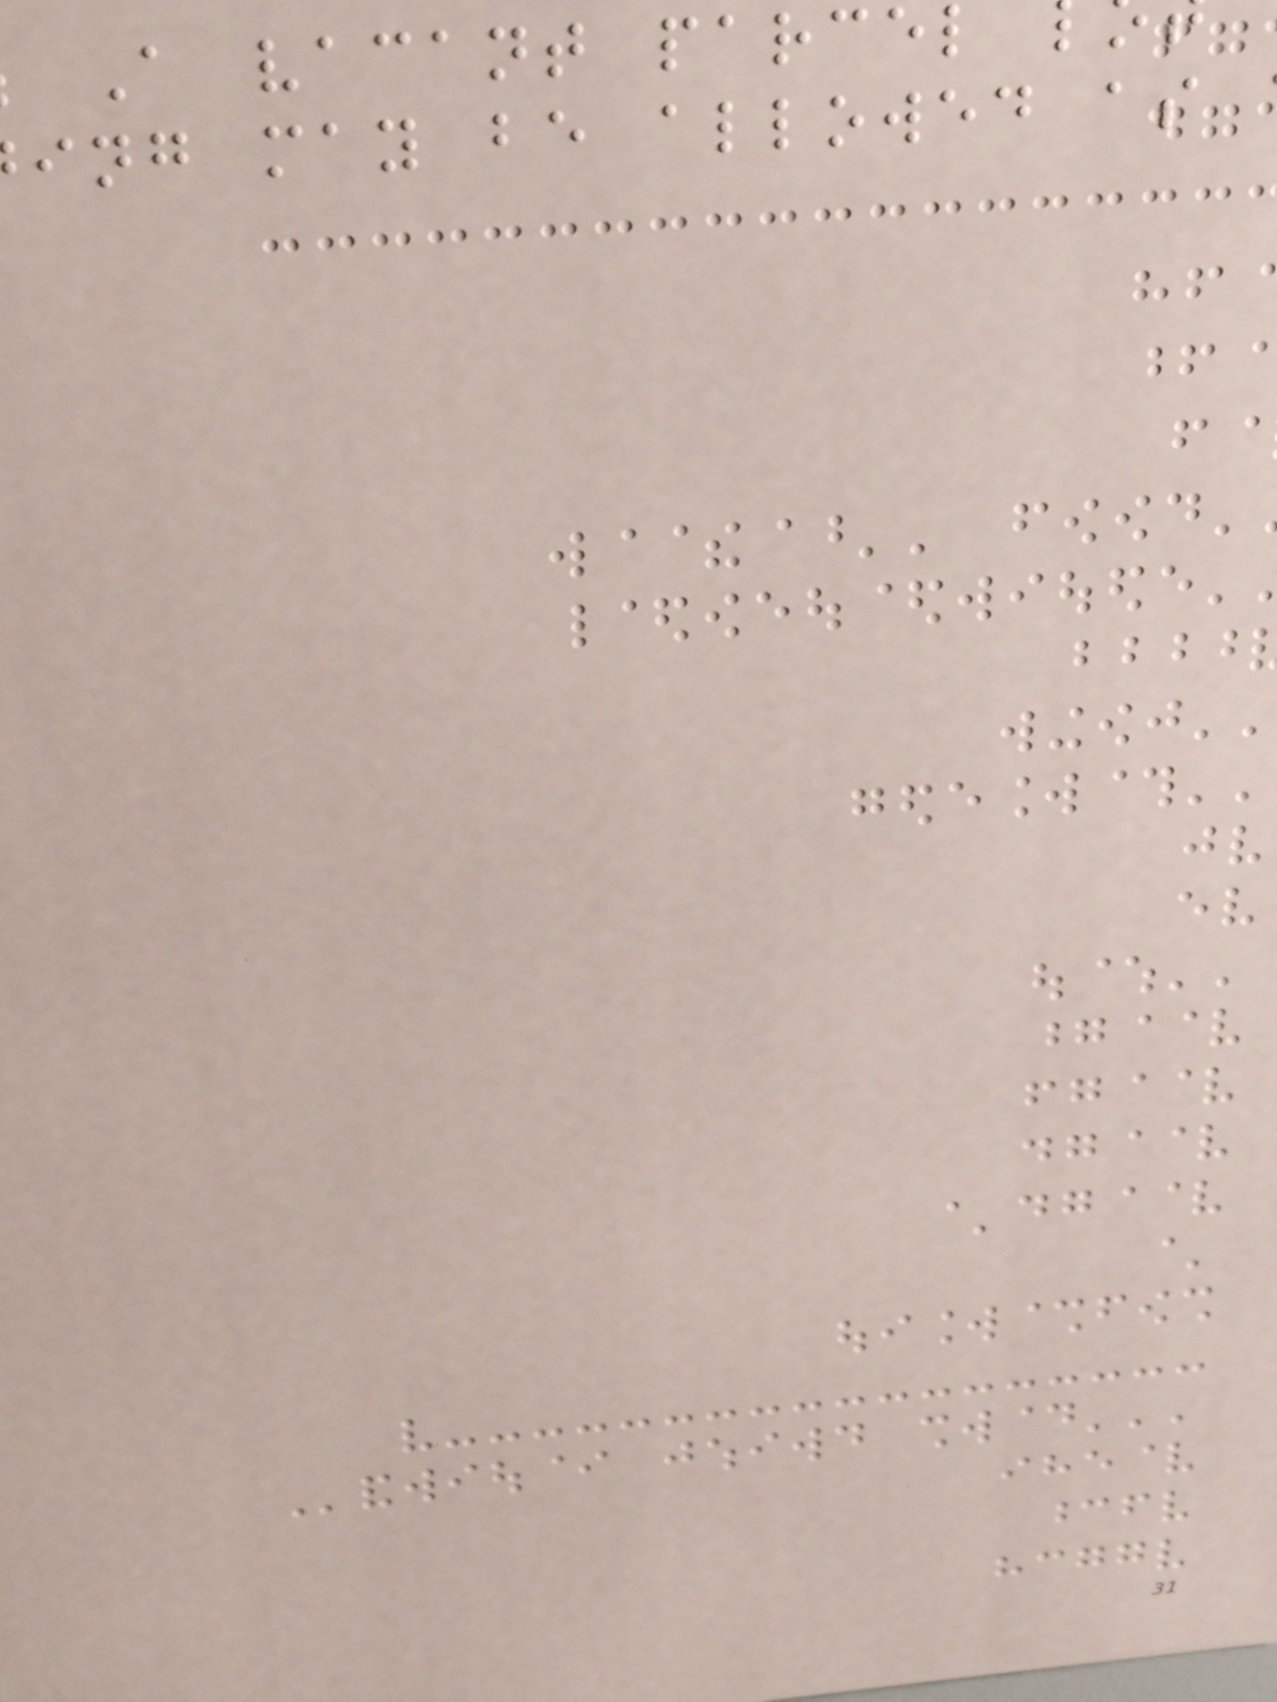A vacant parce
ing may be allowed as
